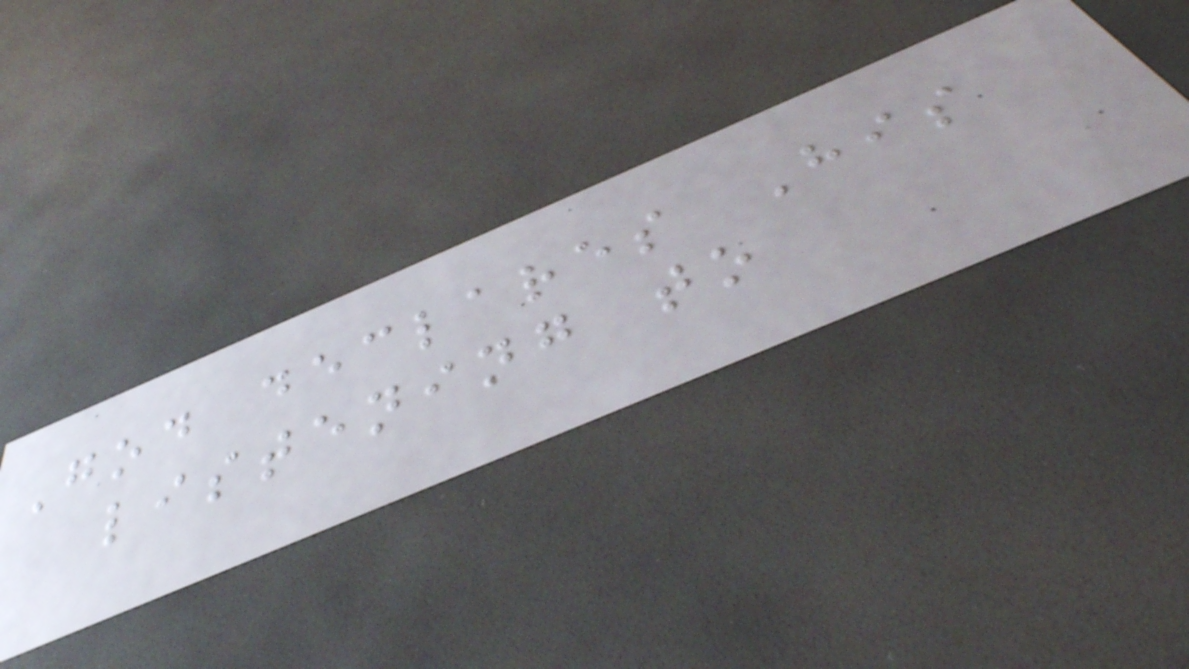God declares His
listening to
